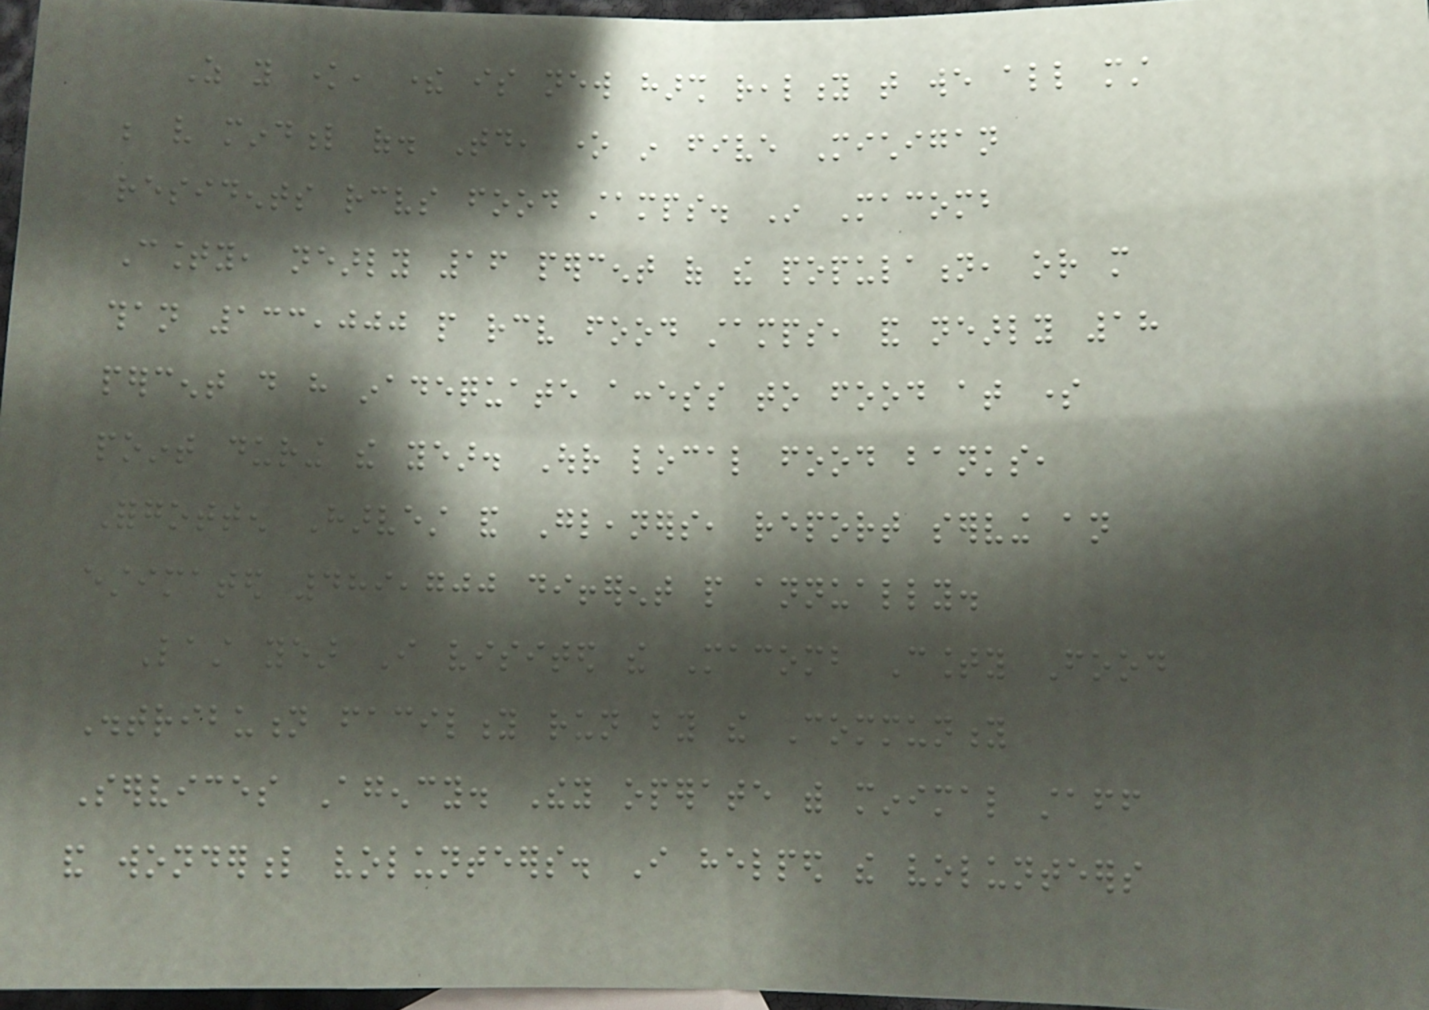As you know, there is new harsh reality that we all must
be very mindful of. Today, one in five Michigan
residents receives food stamps. In Macomb
County, nearly 16 percent of the population, or more
than 133,000 people receive food stamps, and nearly 18
percent do have inadequate access to food at some
point during the year. Our local food banks,
Forgotten Harvest and Gleaners, report serving an
estimated 489,700 different people annually.
Last year I visited the Macomb County Food
Distribution facility run by the Community
Services Agency. They operate with minimal staff
and wonderful volunteers. I helped the volunteers
